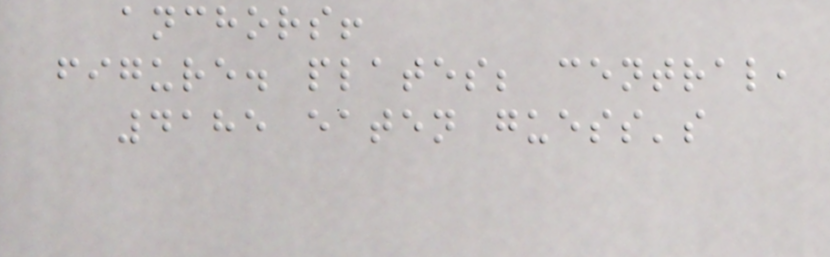anchors!
figure. plates; central,
4185 eaten guess's
